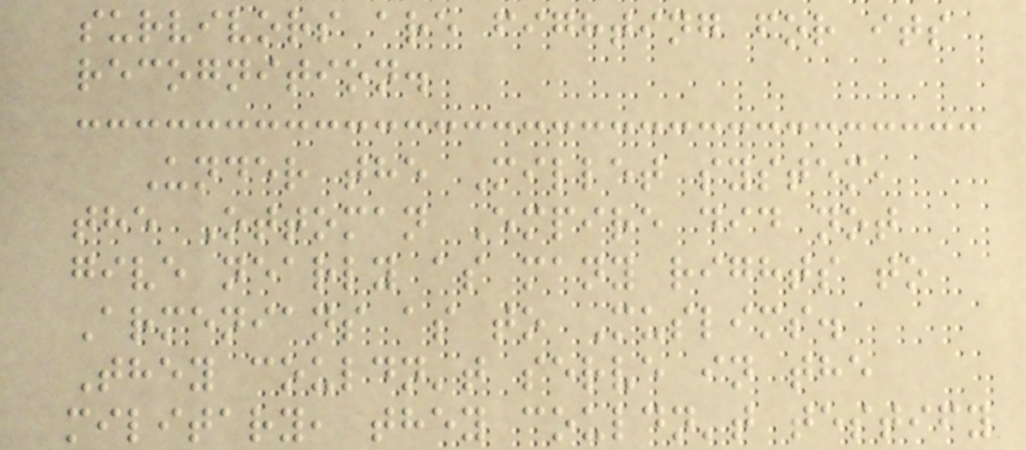survivors are fighting for its
recognition.
Under the Millet system,
the Ottoman Empire did not
give nearly as many rights to
Armenians as to Muslims.
They couldn't serve in the
military, they couldn't testify
